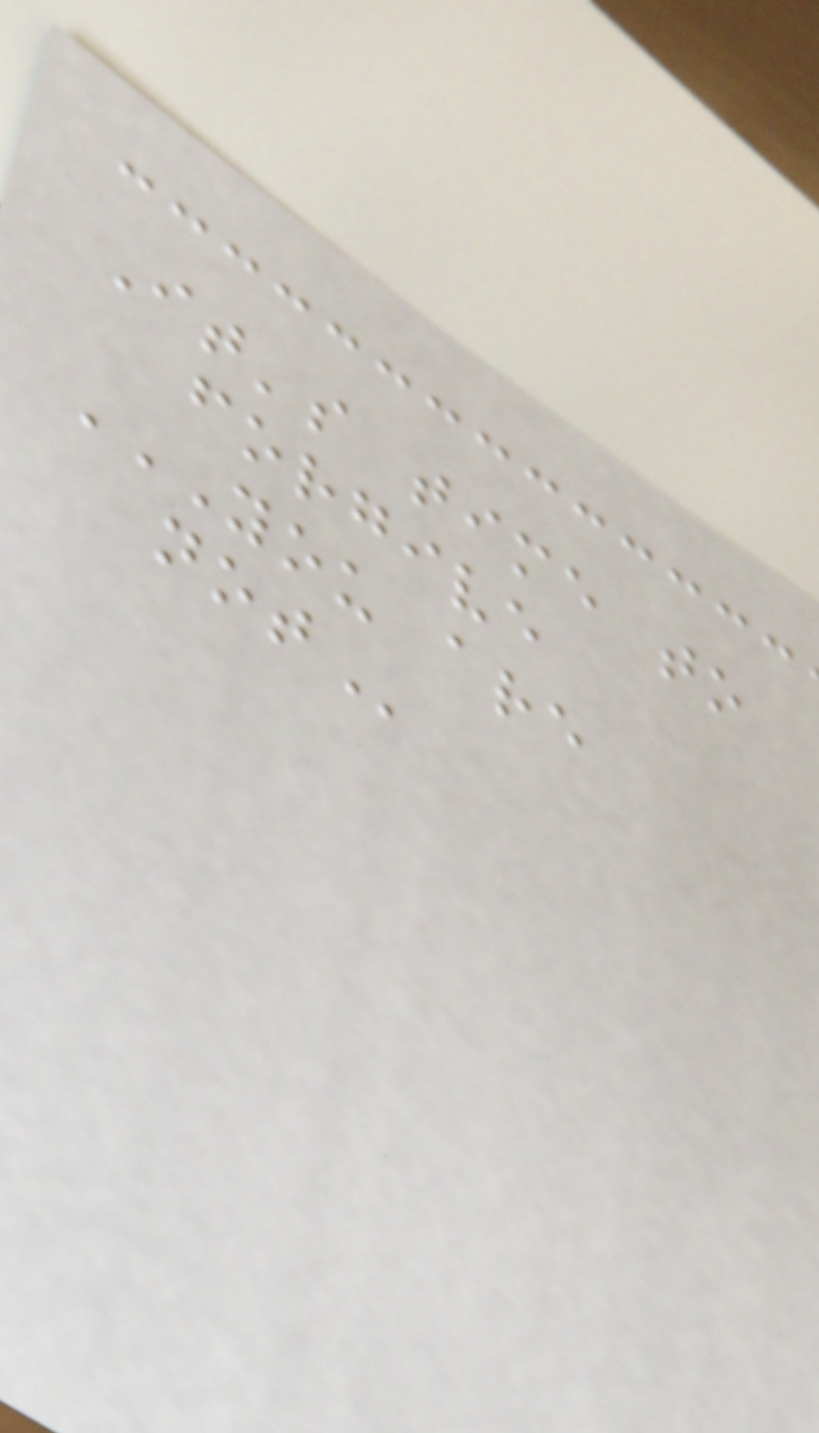It's time to
forgive
YOU ARE
NOT
